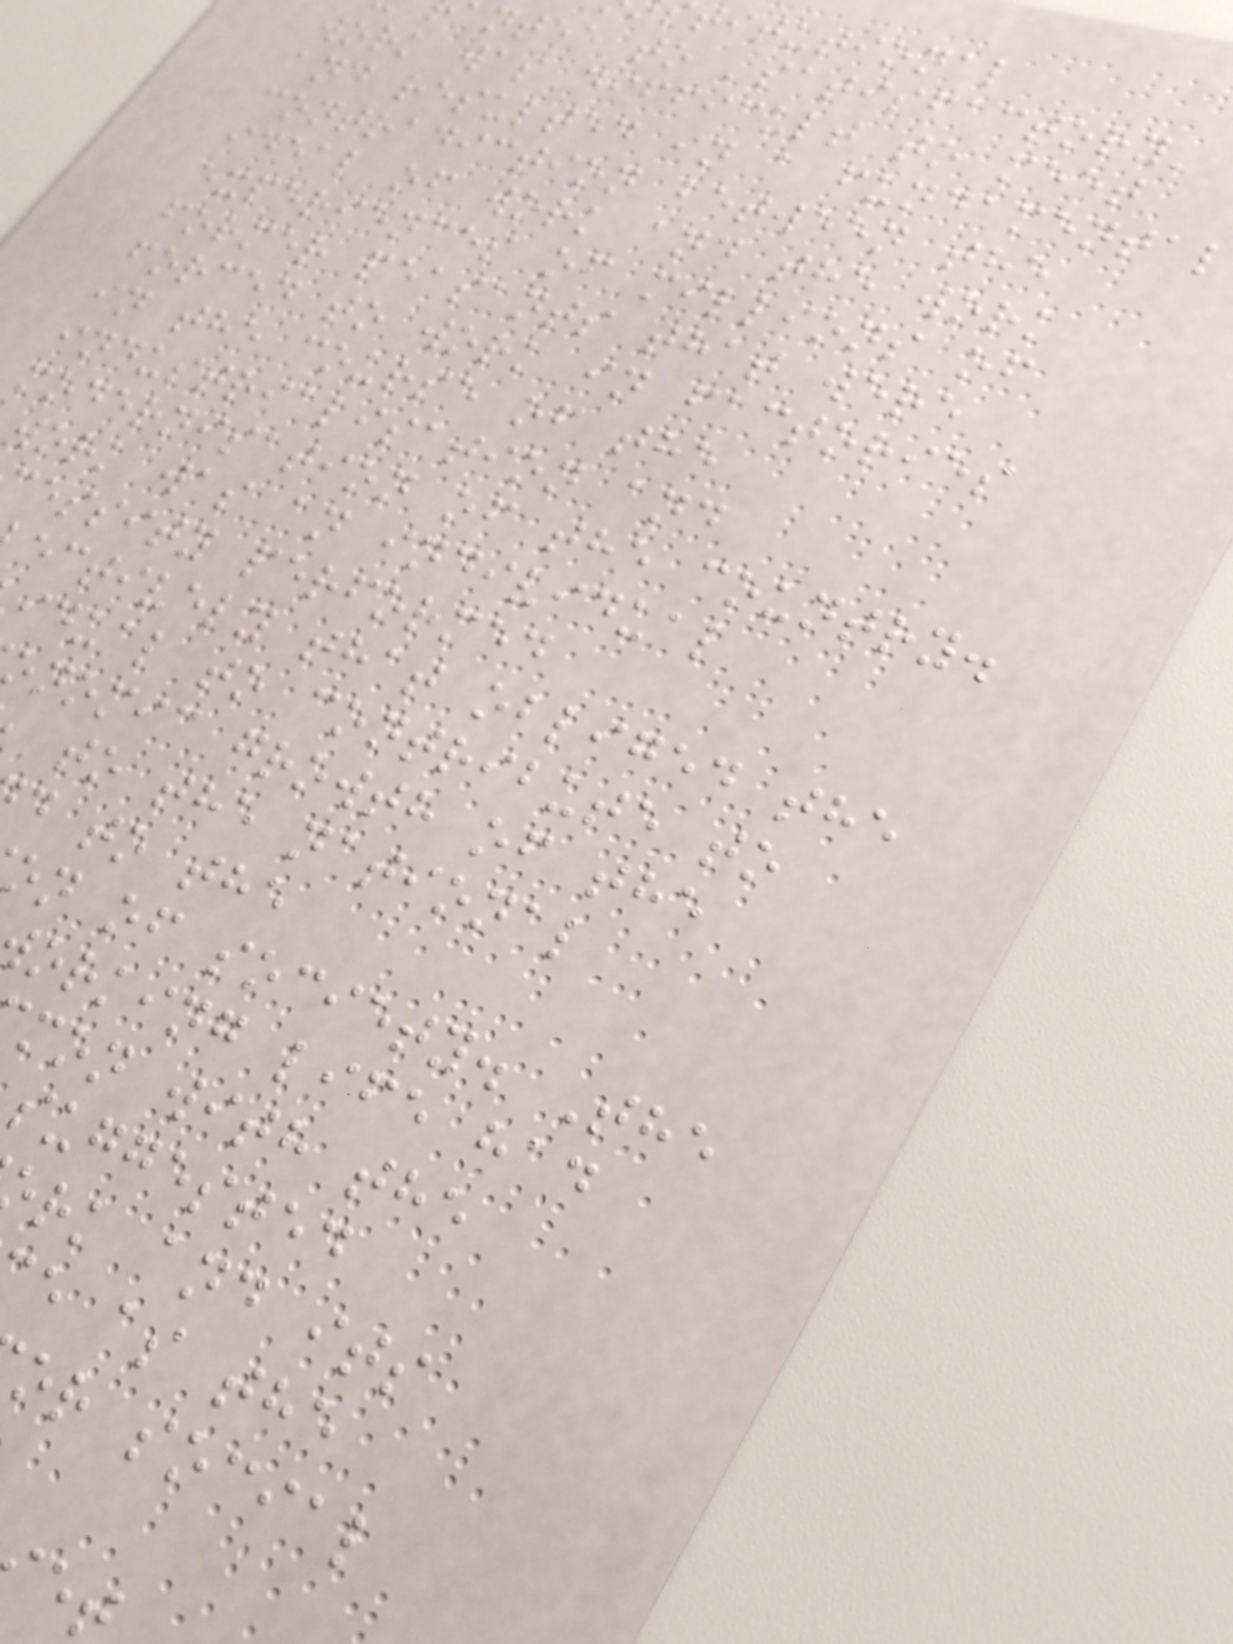titutional
ntee to 'satisfactory'
work was difficult to meet
and resulted in a fundamenta
contradiction between the
ideal of work and the work
experiences of millions of
former peasants that were
forced to work in factories
in the course of the
industrialisation and
modernisation of the country.
work was an individual
essity performed
ectively that obliged the
idual to contribute to
nomic growth of the
to the national
d to the
on of society. The
orking life had
mon with the
suggested
rk and its
e as the
or social
